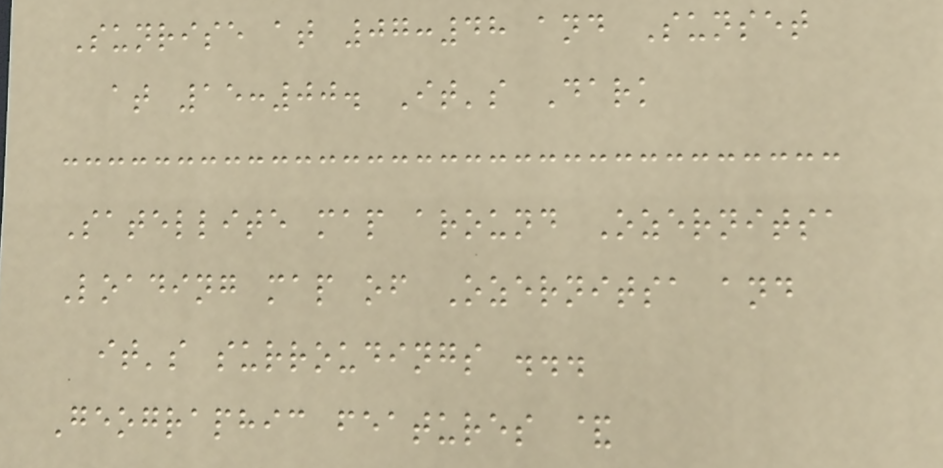Sunrise at 07:48 and Sunset
at 15:00. It's Dark
Satellite map around Ozernitsa
Loading map of Ozernitsa and
it's surroudings ...
Geographic features &
